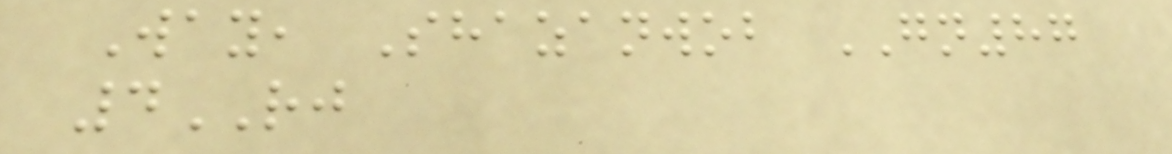Way, Shazanwob GN87
4RJ
